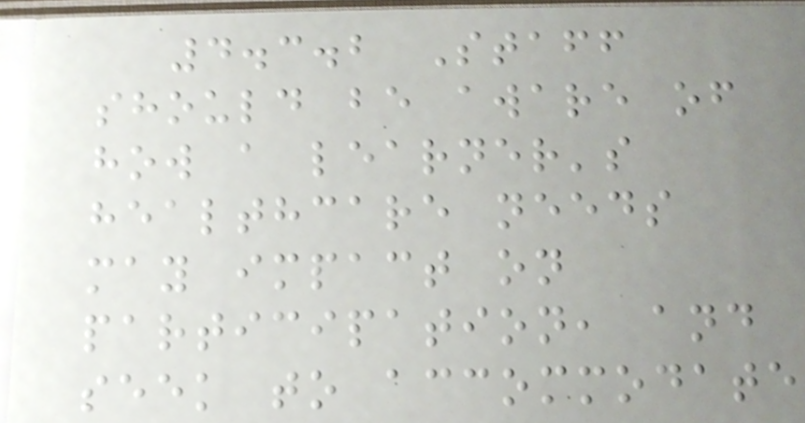4.3.2 Staff
should be aware of
how a learner's
healthcare needs
may impact on
participation, and
seek to accommodate
